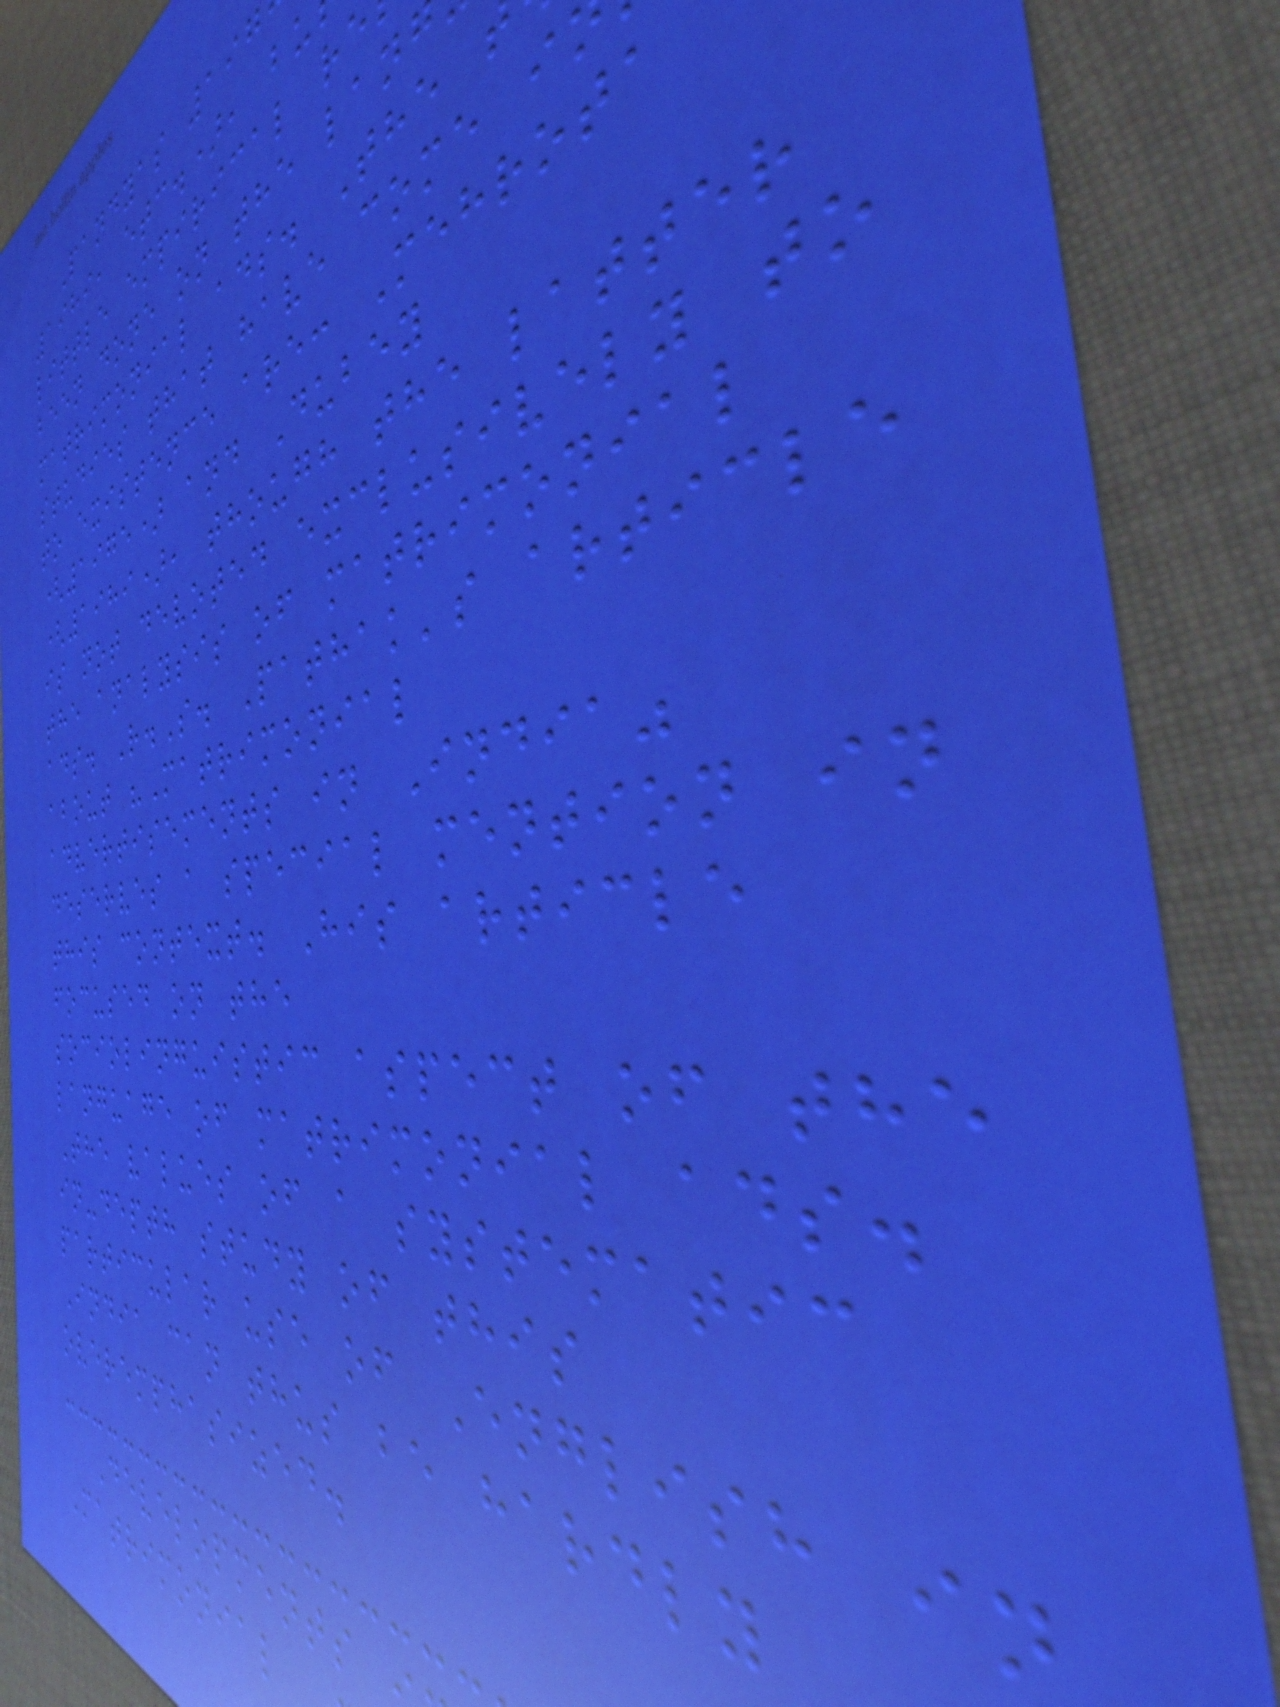Pandyas 197
1989, etc.), bu
little empirical re
been done on the lan
matrimonial ads. The
studies that have come i
to existence are: Mehrota
(1975) and Dubey
(1989), though the latter
is not devoted exclusively to
the analysis of matrimonial
ads. R.S. Pathak's article
about "Matrimonial
advertisements in India"
deserves a special mention in
this context. His article
focused on the
sociolinguistic aspect of the
language of matrimonial ads.
The values of a systematic
in-depth study of this
particular use of English in
India can thus be hardly
overemphasized.
Developments
Matrimonial
